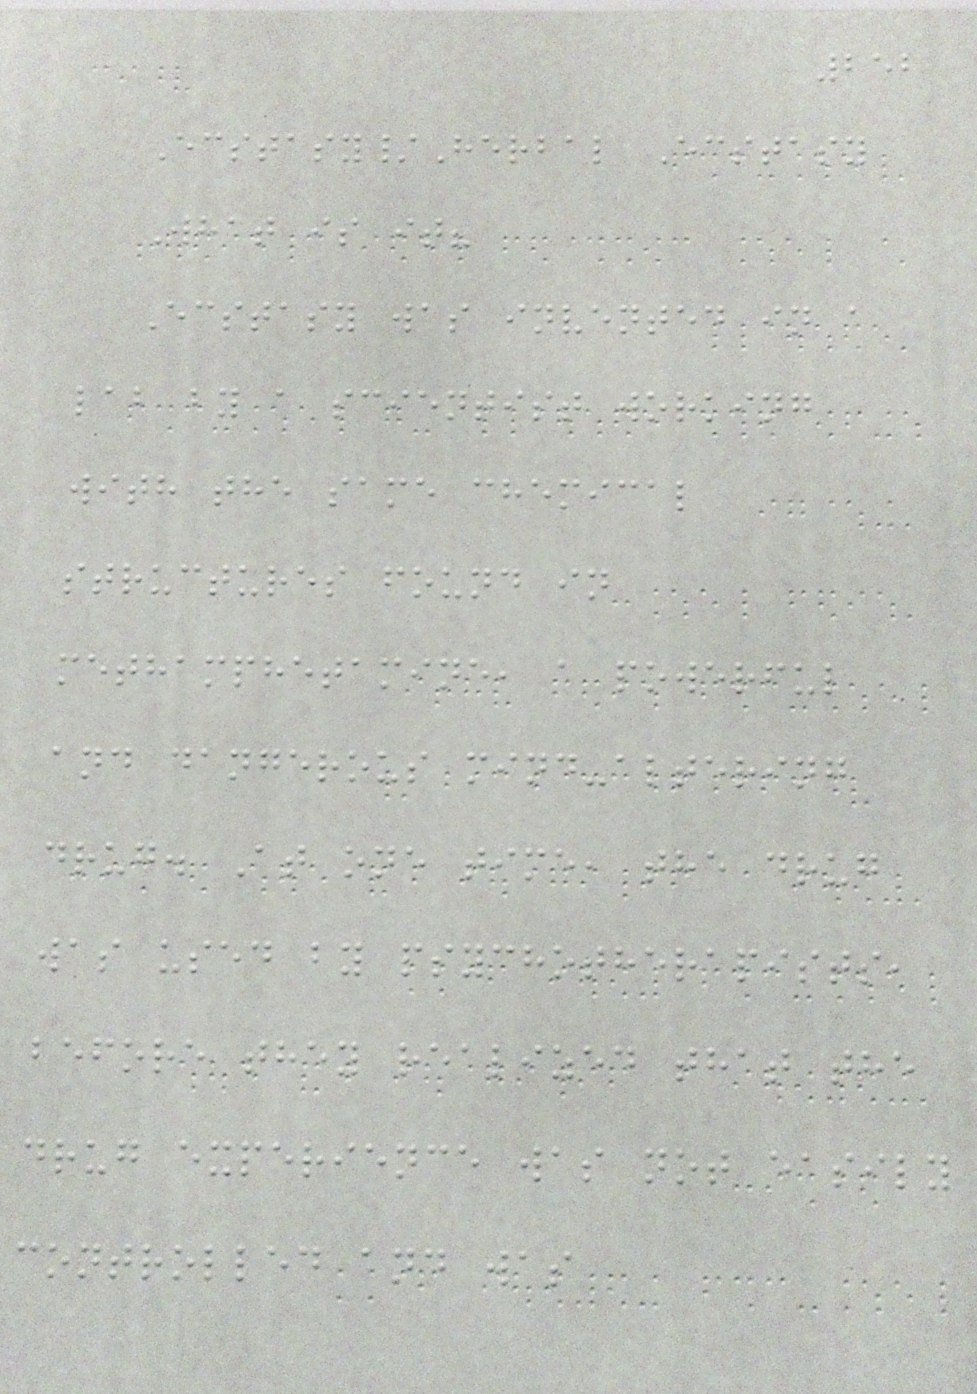252
Ecstasy/Herbal Ecstasy
What is it?
Ecstasy was invented in a
lab by a scientist working
with the same chemical
structures found in
methamphetamine, a powerful
and dangerous mind-altering
drug. At one time, the drug
was used by psychotherapists,
before they realized that the
drug experience was not easily
controlled and was
